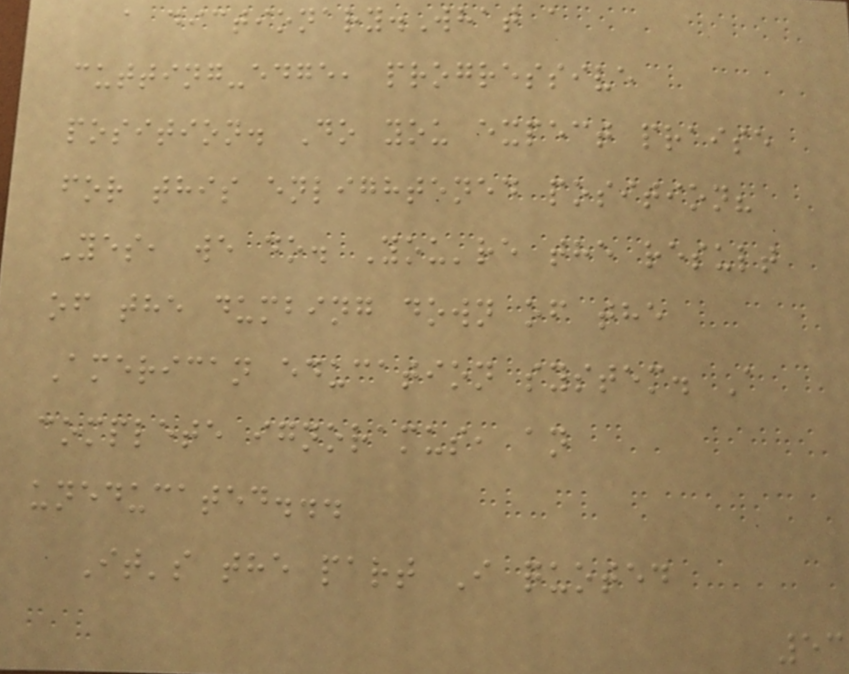a dictionary.What a
cutting-edge, progressive
position. Do you expect praise
for this enlightened position?
Yes, we do. You're the result
of the dumbing down of the
American education system. A
complete ignoramus, an
uneducated...
It's the part I quoted
53
